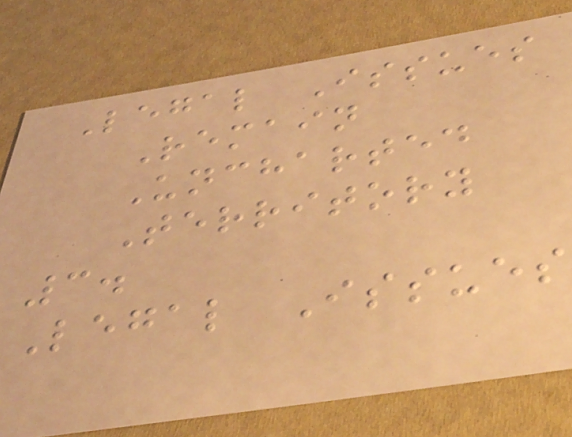Legal Issues
Remain
Uncharted
Territory
3.
Legal Issues
